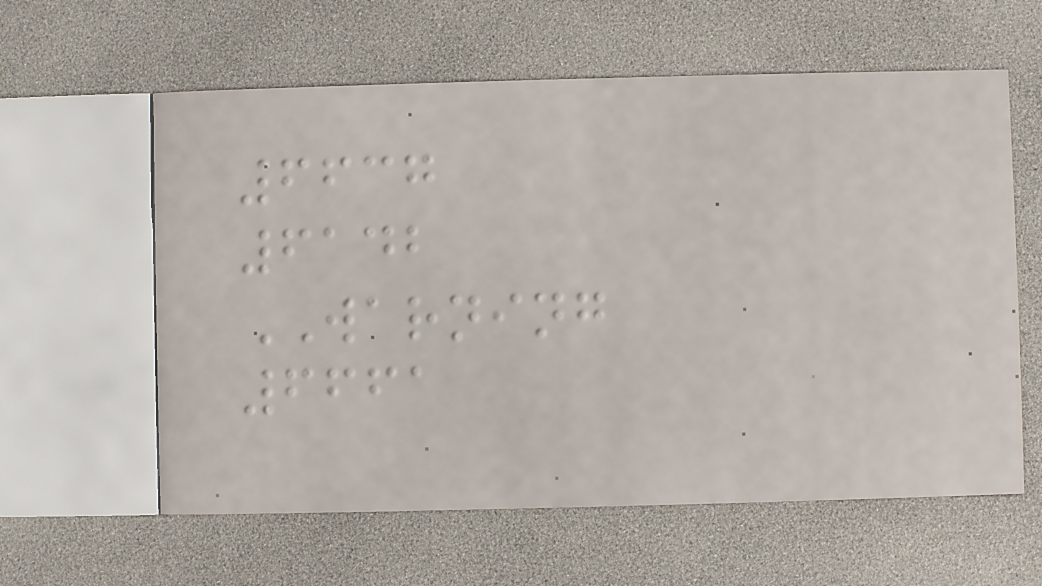6637
6142
WARNING
6661
